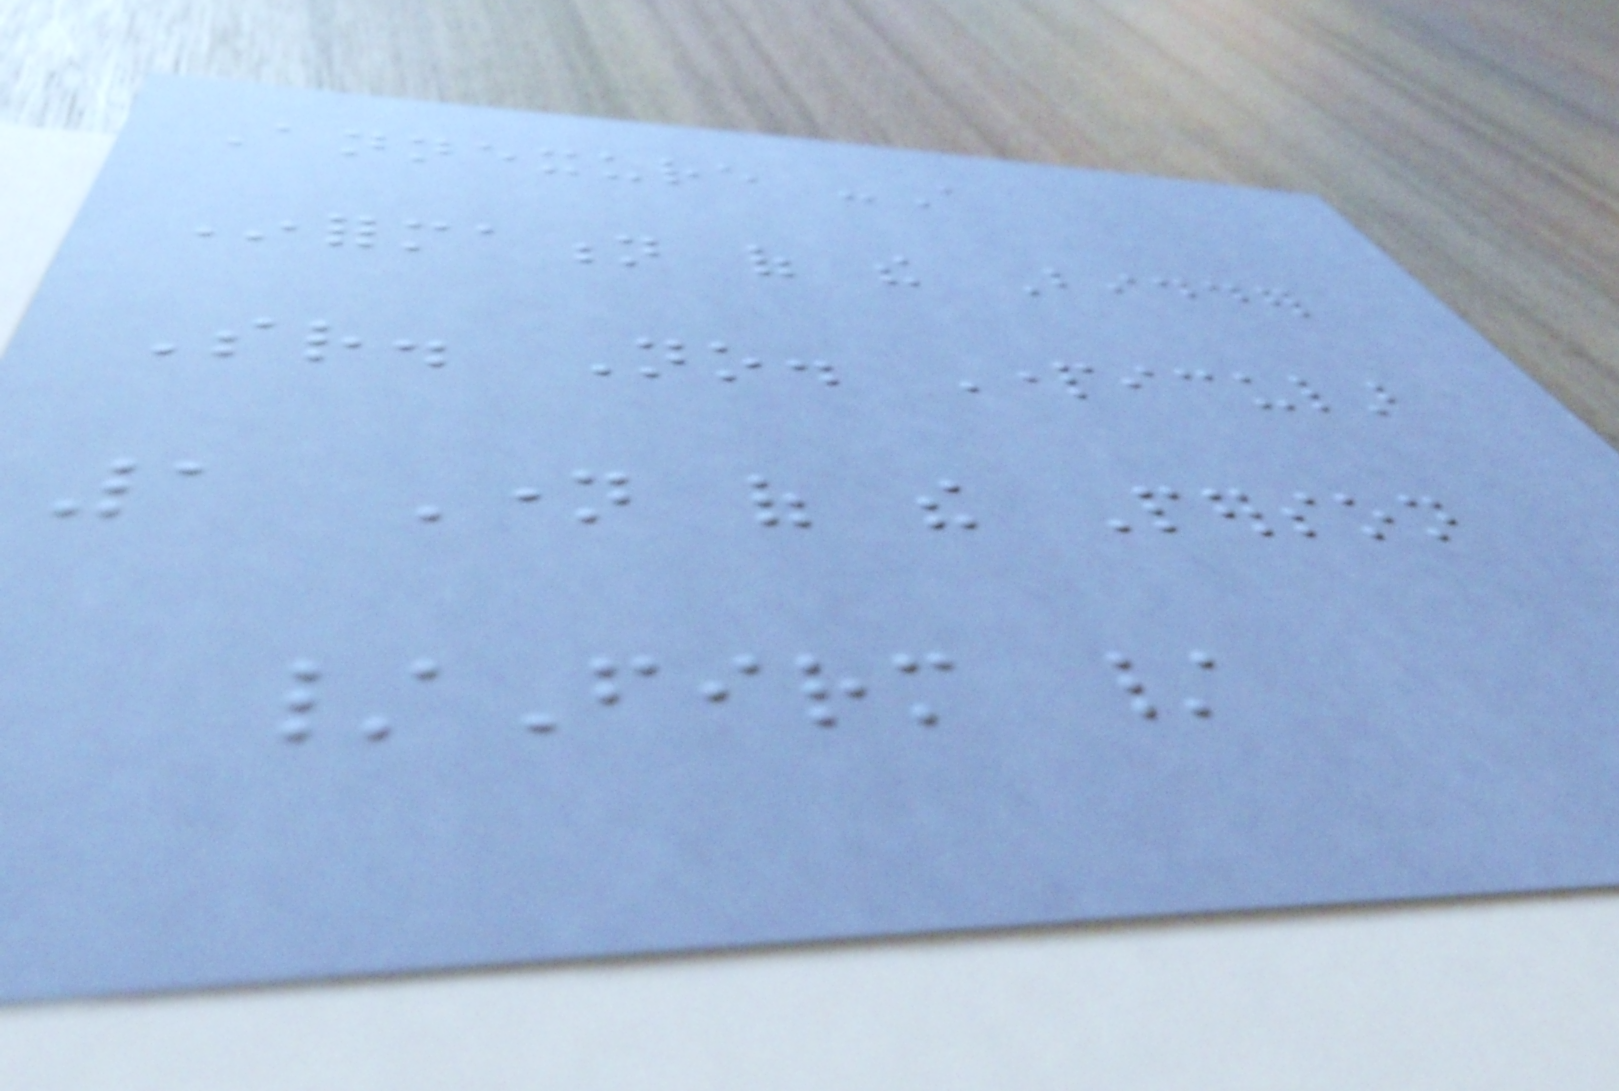Annexure -A
Information of the Bidder
Sr. No. Particular
1 Name of the Person
/Firm /
